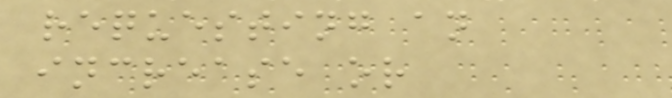requesting an
increase or
